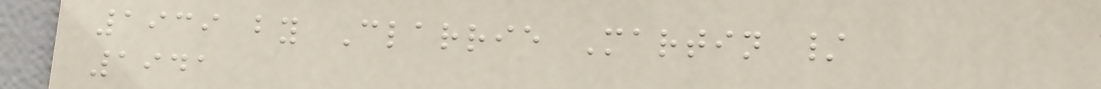1939 by Clarrie Martin /
1941
